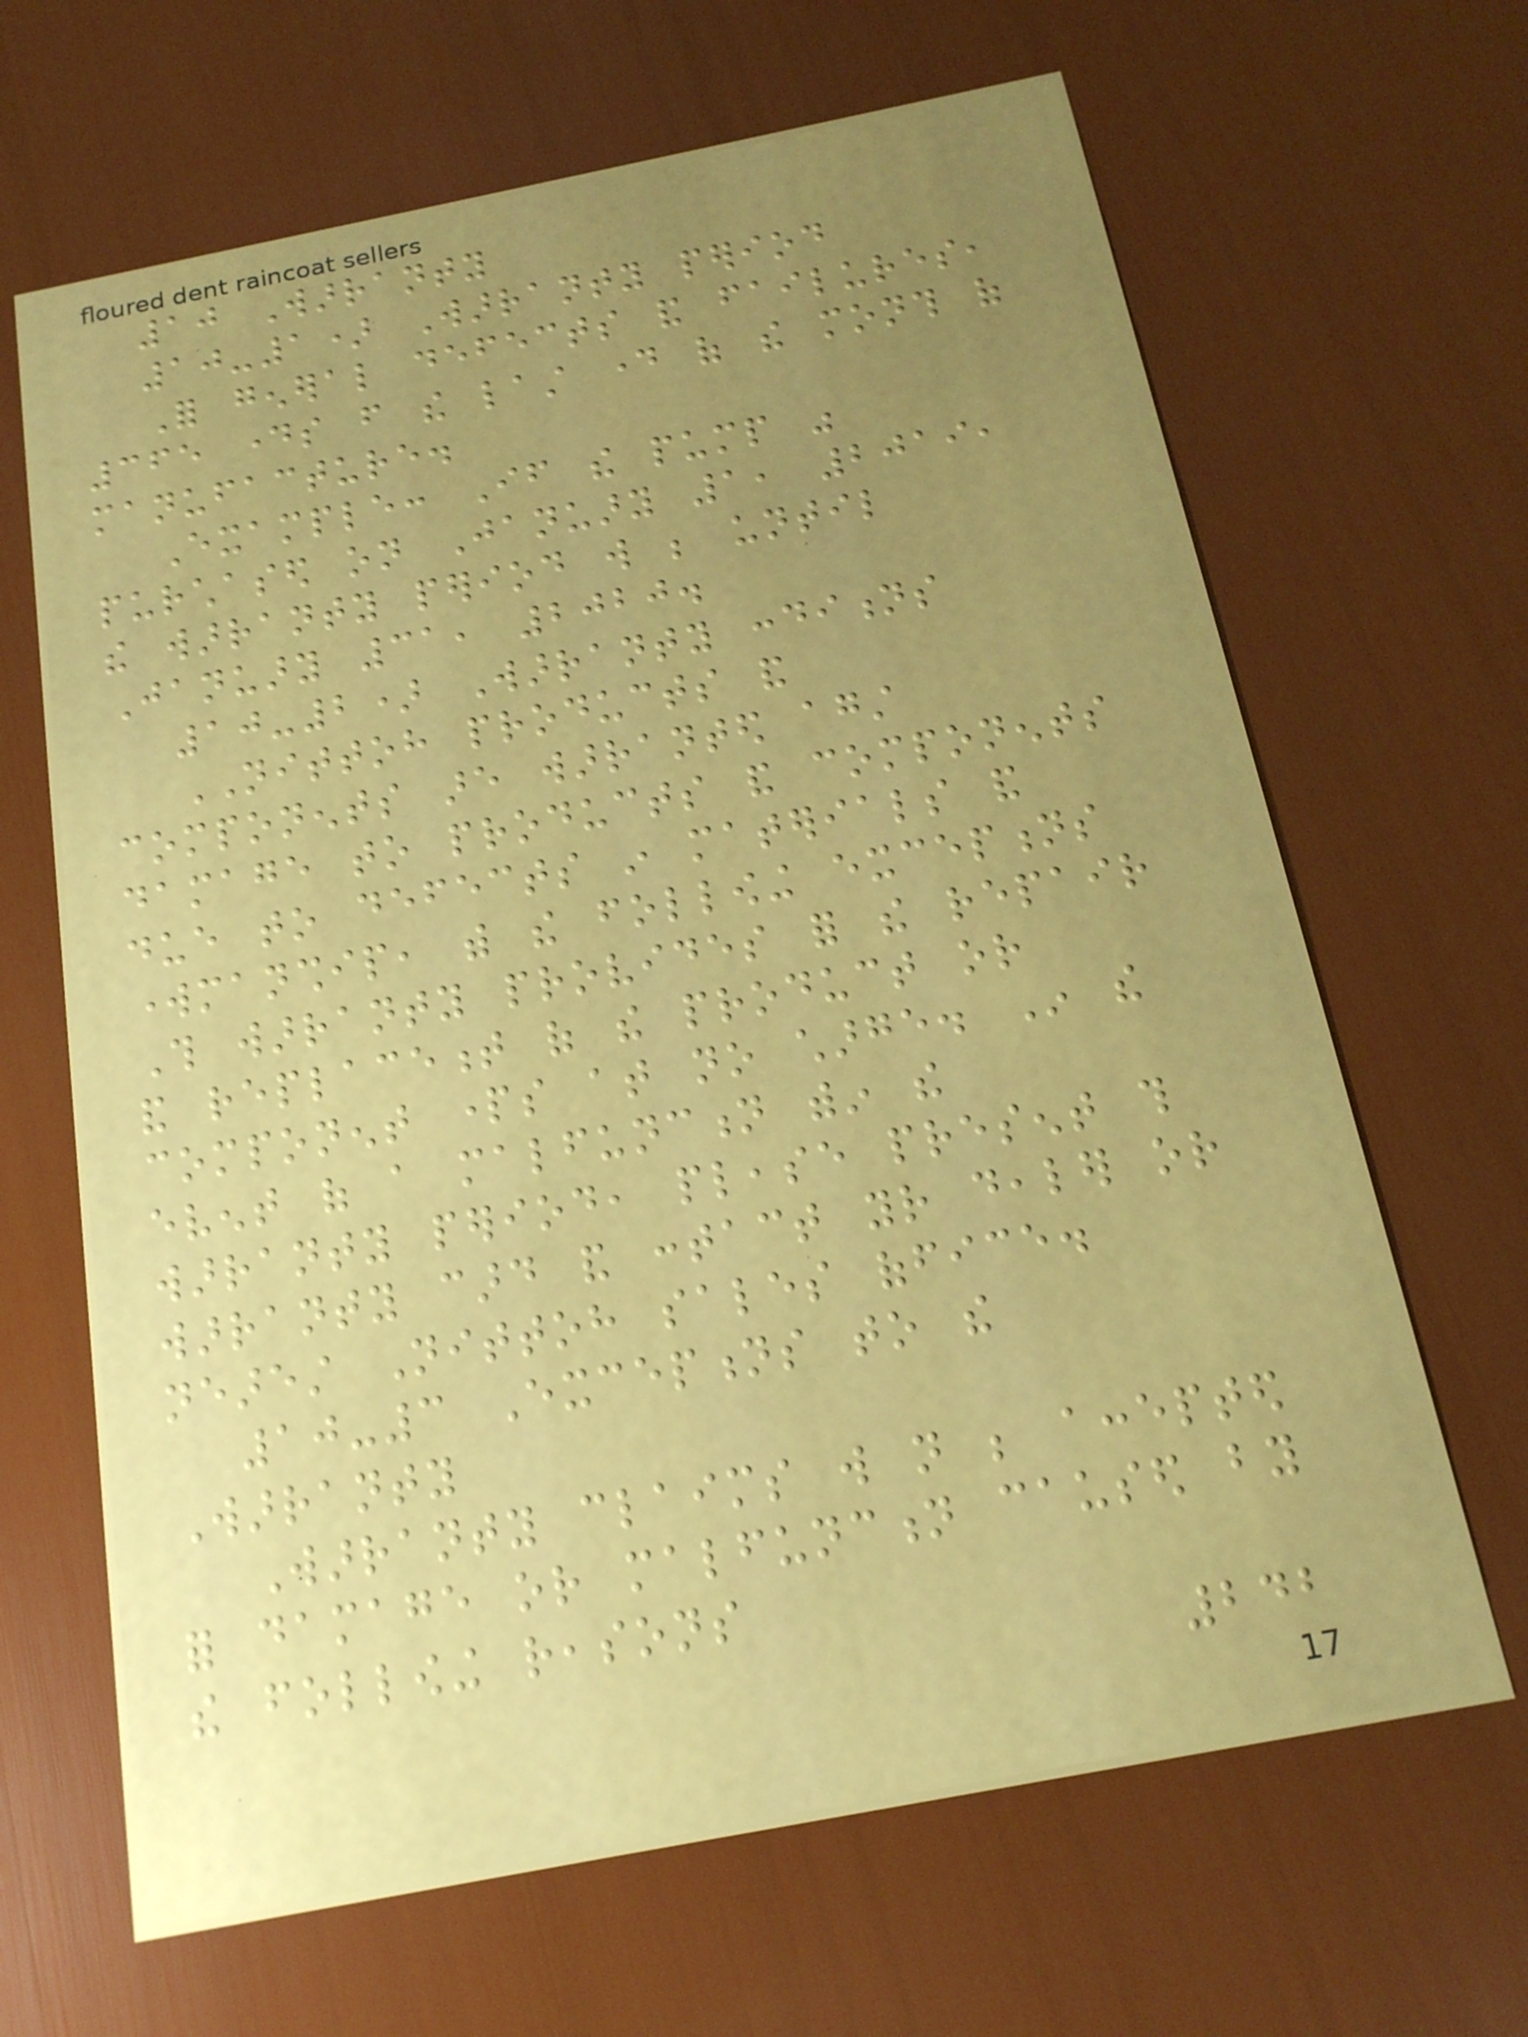10 Warranty
10-1) Warranty period
For general defects and failures,
365 days from the last day of the month of
manufacture.
Example: If the pump was
purchased on January 1, 2019,
the warranty period will be until
January 31, 2020.
10-2) Warranty conditions
NITTOH products and
components are warranted against
damage to products and components
due to defects in materials and
workmanship, with the following exceptions
This warranty provides for the repair
and replacement of the product or
component parts at no charge. In the
event of a malfunction within the
warranty period, please present this
warranty card and contact your dealer or
nearest Nittoh sales office.
10-3 Exceptions to the
Warranty
Warranty claims will not be accepted
for damage or malfunction caused by
the following reasons
242
